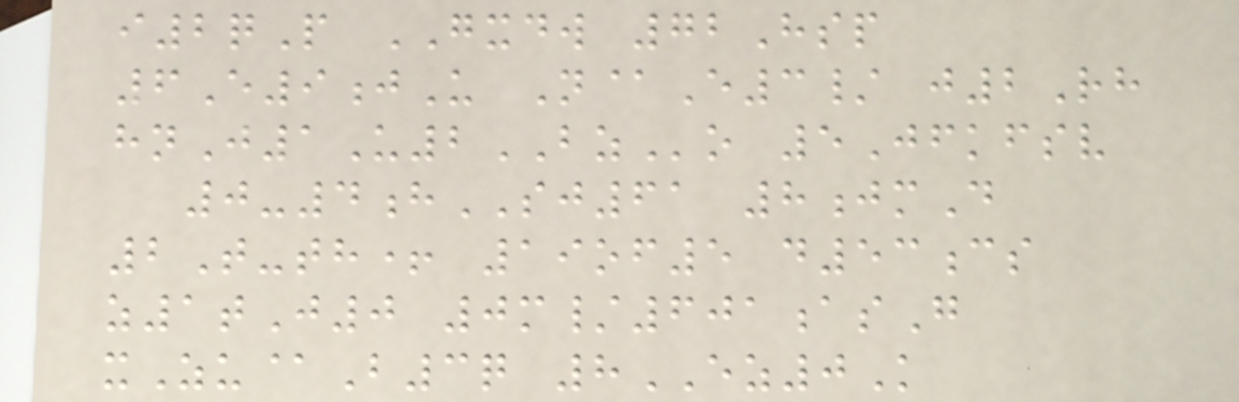i2qP GXDW 72Hsp
6E9jU N@E3/ j2Rh
hnJ1U2BZo 5Jfkfsv
0-4hSJ61 8jmD
2T-th+ 19of5 d53cs
z1tJ0 0m/601asG
xZu@B3q 8EZ0K
